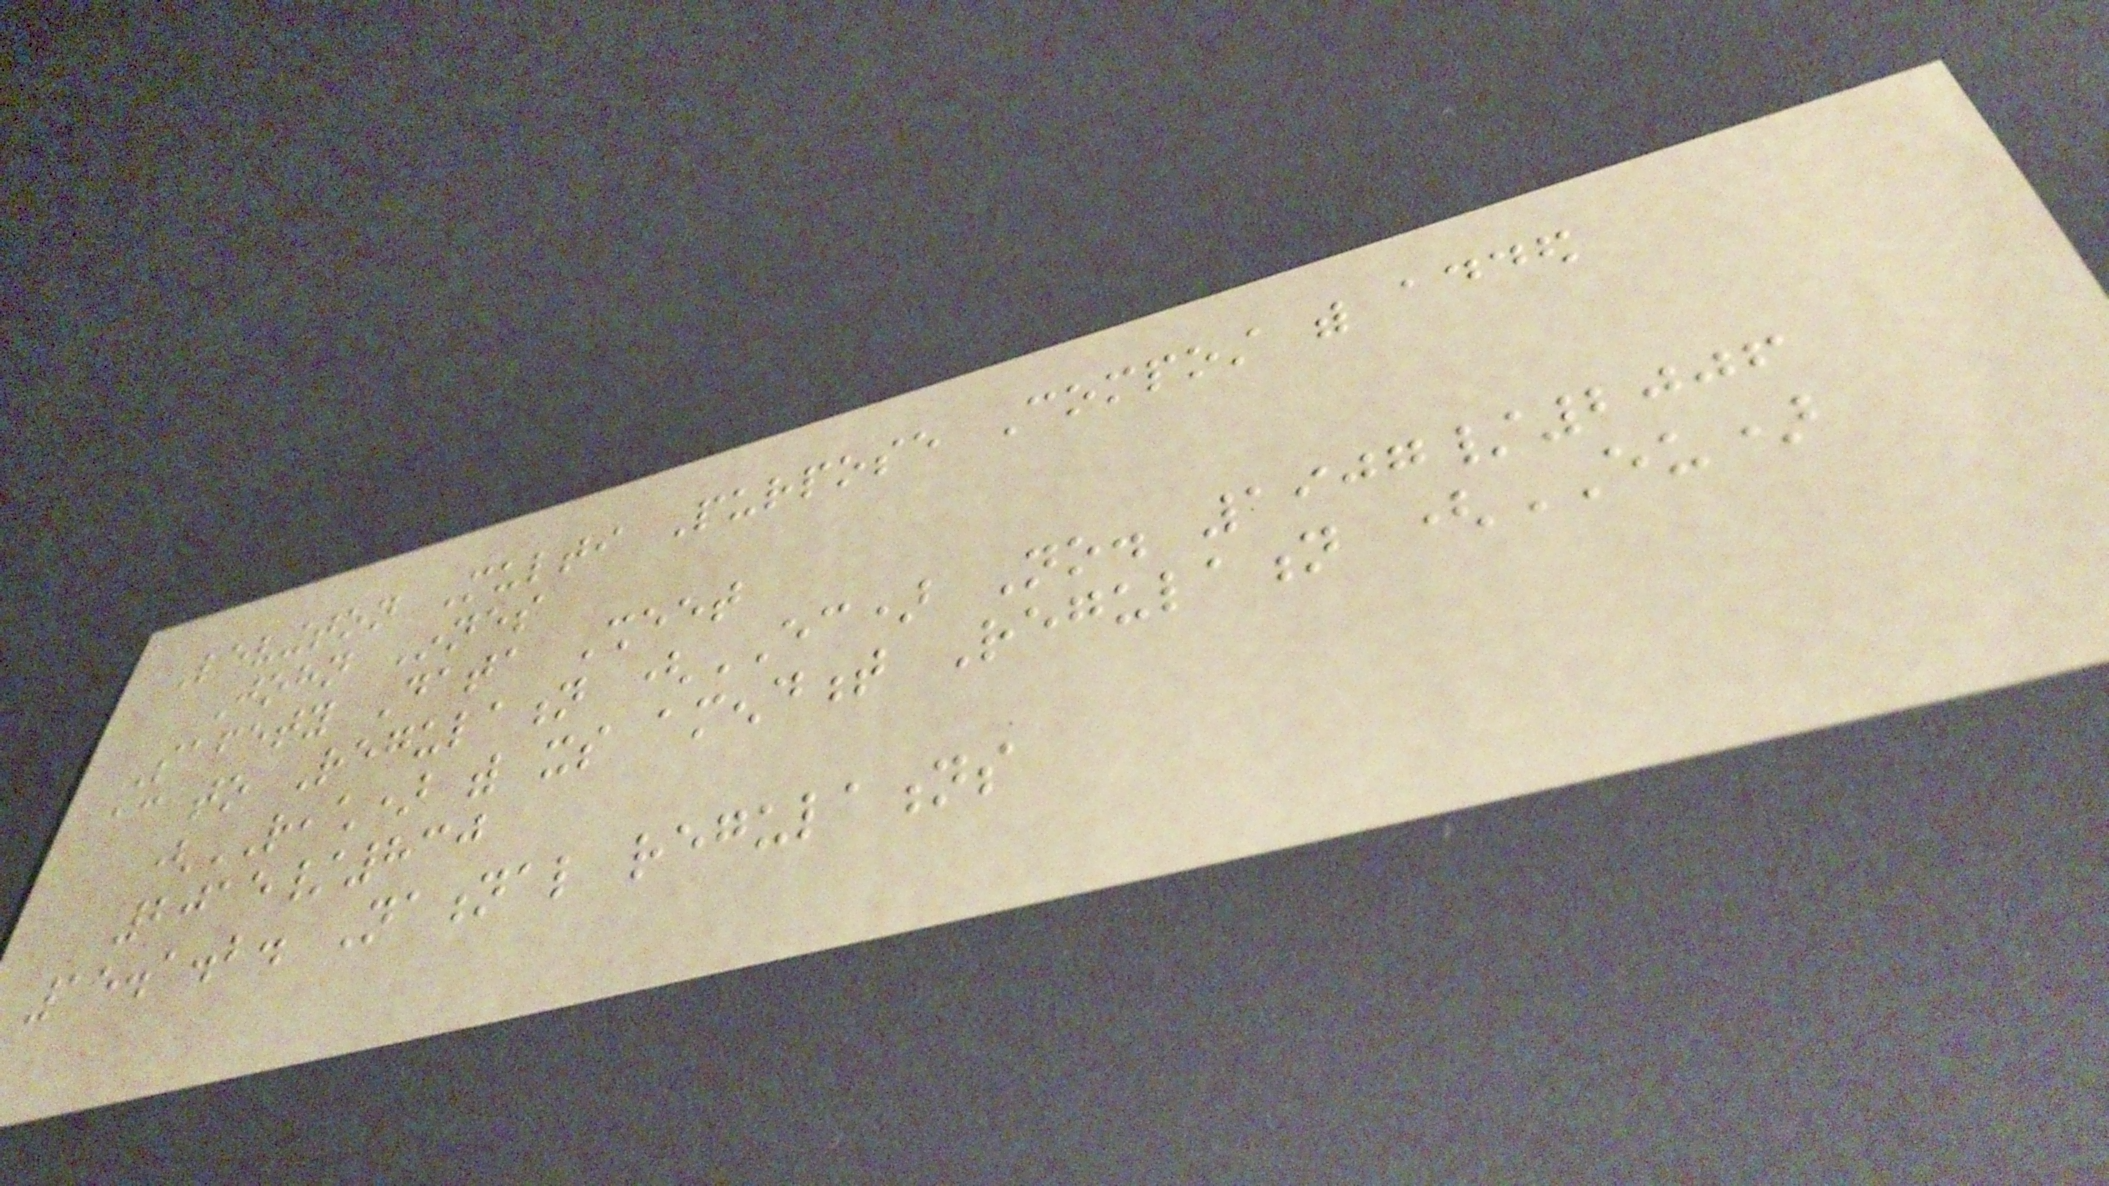Levington Multi Purpose Compost with added
John Innes
Safety Data Sheet
according to Regulation (EC) No. 1907/2006
(REACH) with its amendment Regulation (EU)
2015/830
15.1.2. National regulations
